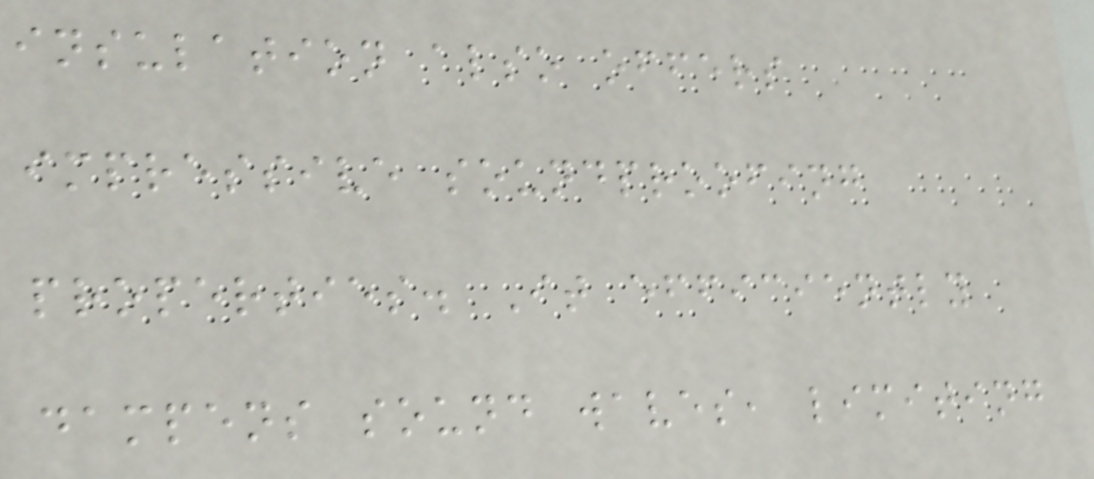insulation also offers
impressive soundproofing
properties. It efficiently
dampens sound waves, limiting
